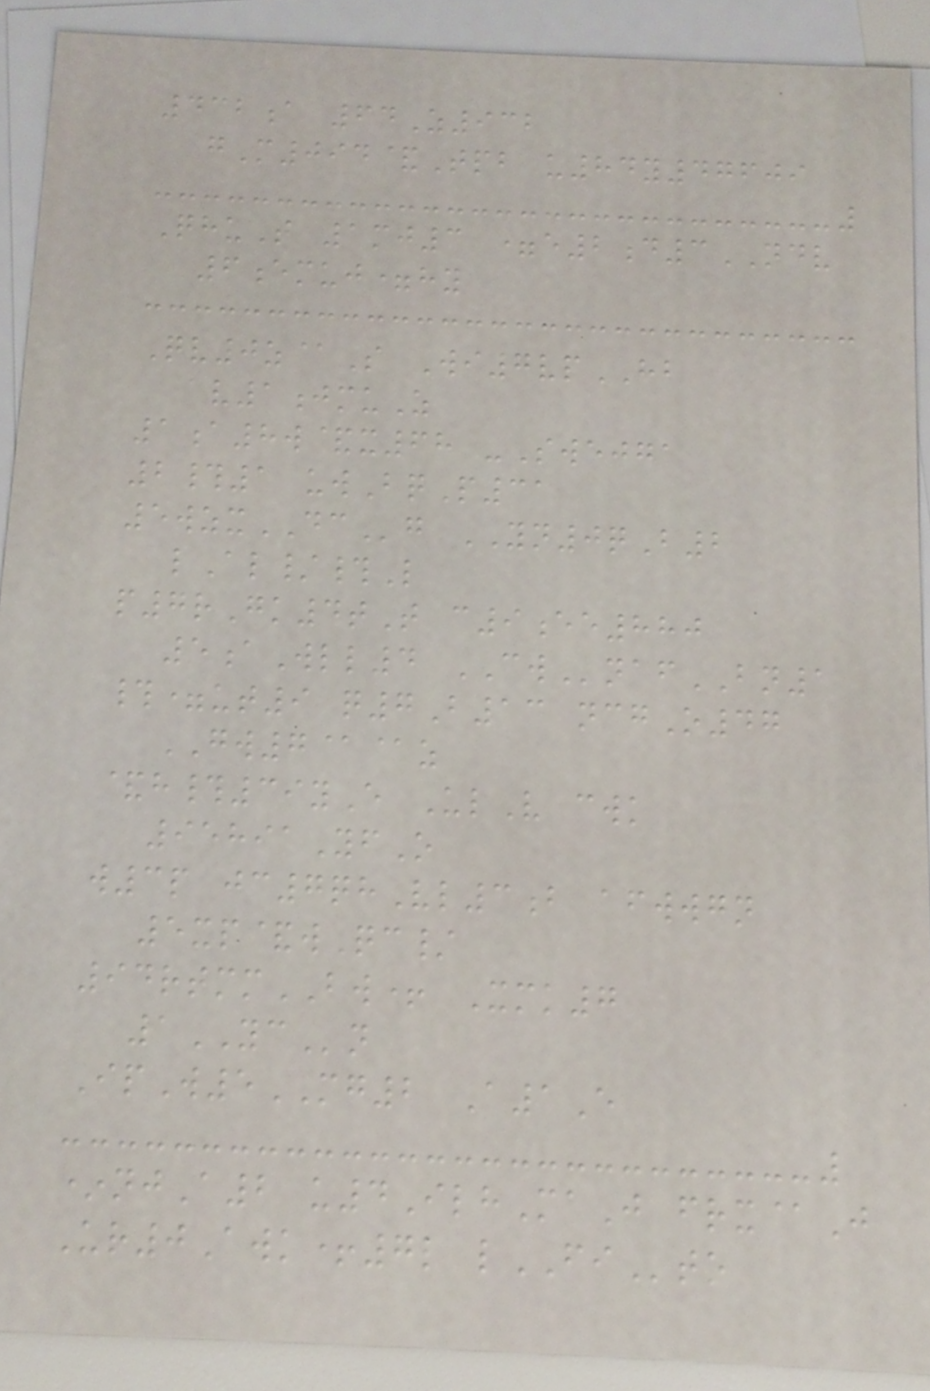432a 64Z932
gM094&Tpb u84y47609
QhuT 1mj3 =e2d3NDV
6emuj=hy
Qv0z@S Wi7vpHB
av1jmuZ
1a8w&x68 -Swejga
2#1 uwBqP31
5wzxDCg YN0qB2
lAl/#L
p7rGk4tT c9ee880
5aWll4 CWnafBN1
#=ut9 q7B13 ncgO47
GW7@@z
&h#39yE UlV cwk
95891YfO
w3p jc7qhVl3b afwwgn
5xp&wQc/
94rtmmBW+ Xmk7
1YCn
IpW5MG2 A1E
*njA2 u4IlhMaJ frx@J
Ur0Awk+7l lFIto
